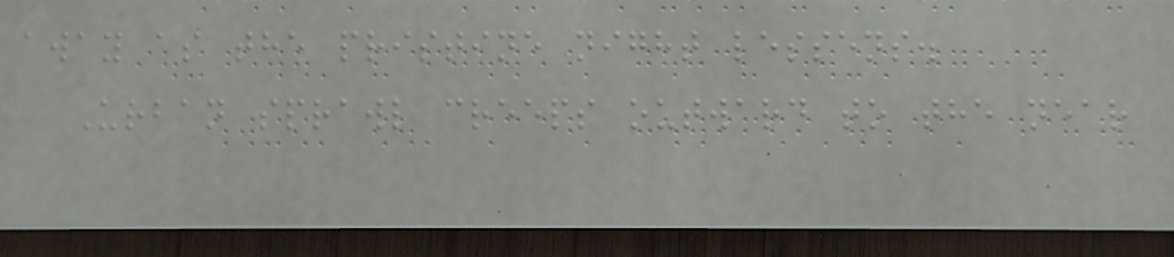away as the pristine night lessens.
Urban sprawl creeps outward to the near
